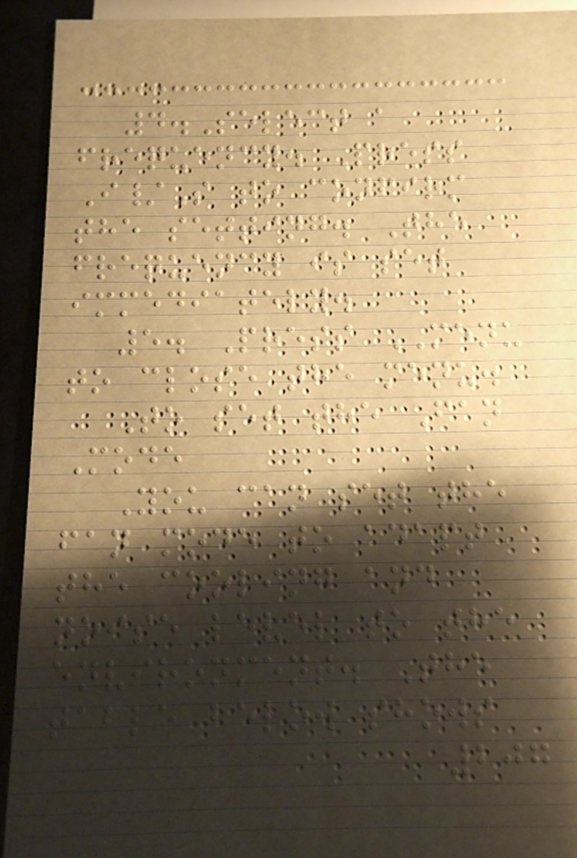4.Select a
frequency. Press
I/S to confirm
the setting. The
frequency is set
immediately.
5. Press MENU
to close the menu.
To set the Fan
Mode
You can set the
fan mode to adapt
the cooling and
noise level to the
environment. The
table below shows
207
